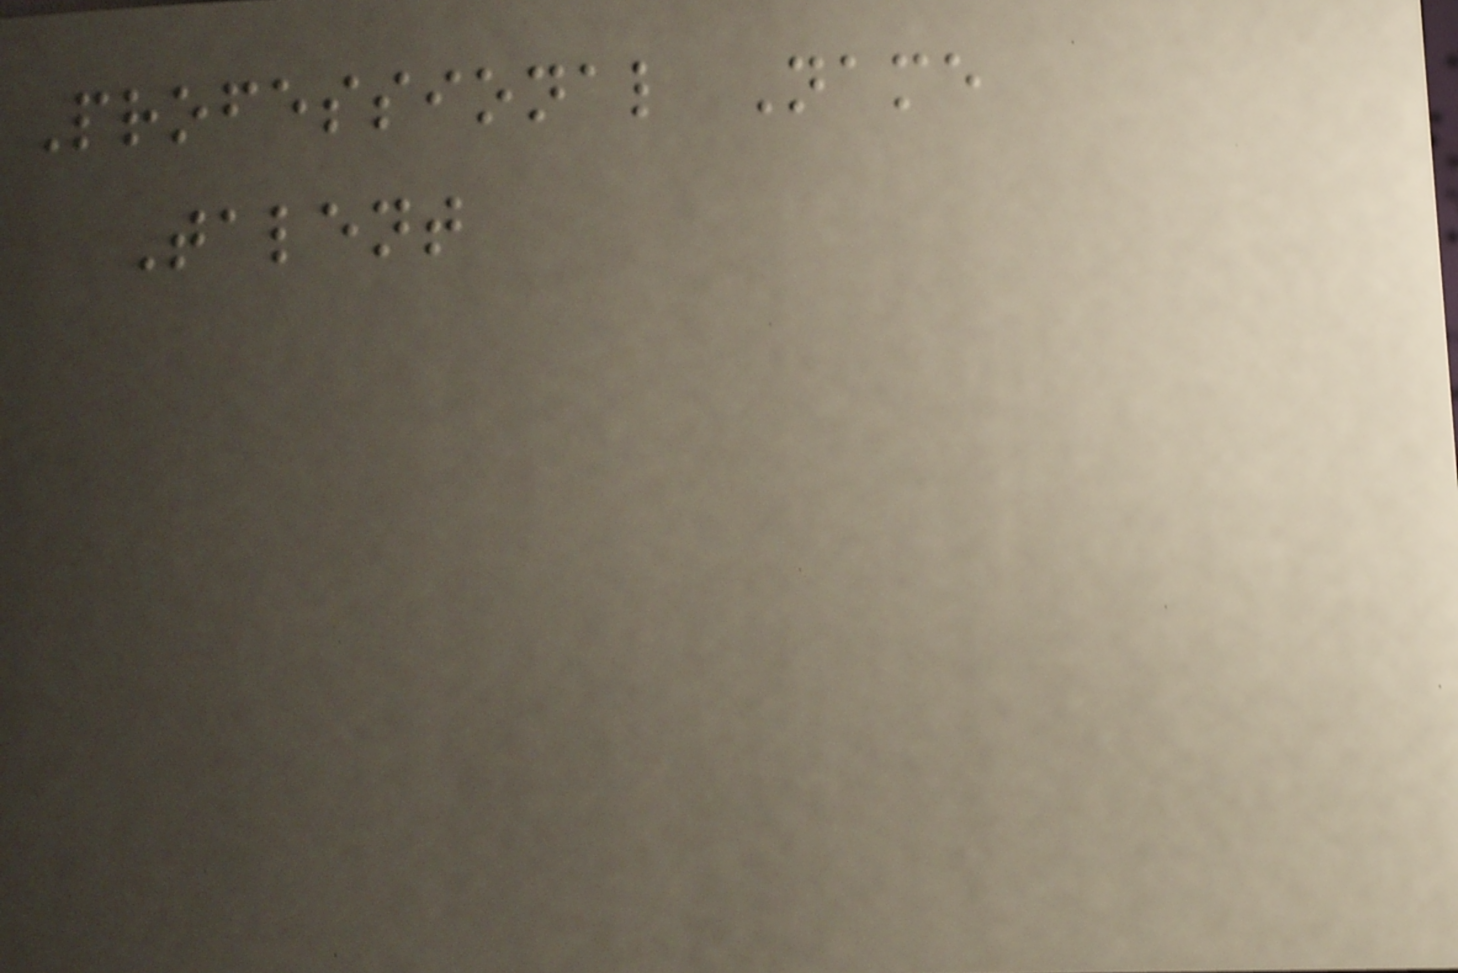Professional Name
Talent
